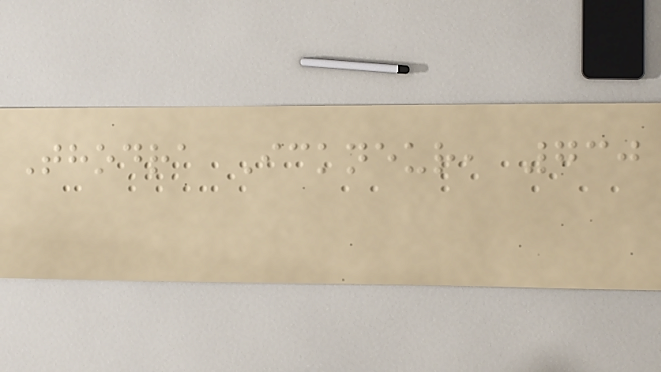Thodra Ickneur, 730
